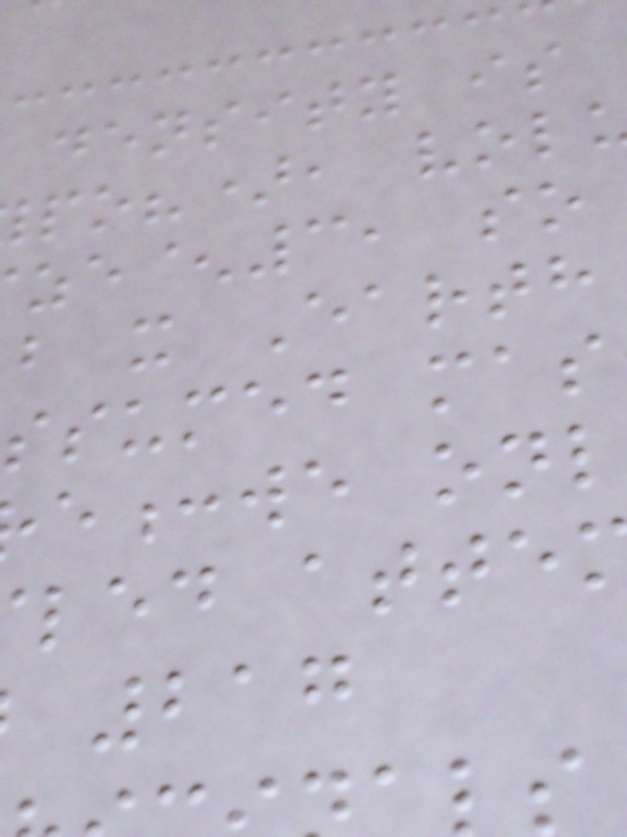density is
po?), vol
ze^3, so
b x Earth
ssumed mas
e:we onl
led atte
